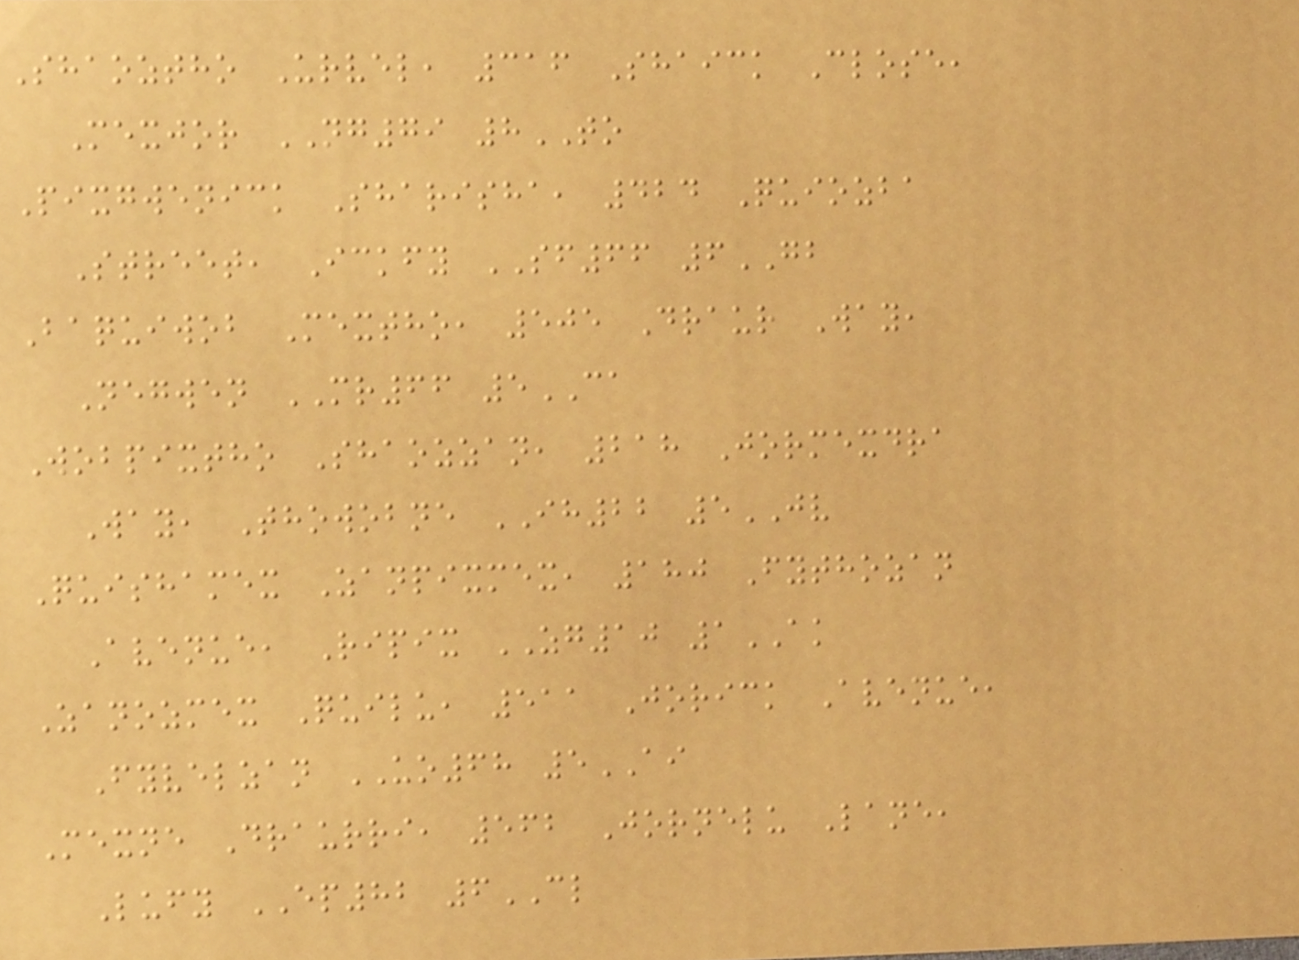Shaoztho Urvel, 316 Shaick Close,
Mexjor NG79 8TO
Pixgwenick Sharisha, 424 Quiozba
Street, Ickfy SF66 6GB
Baquiwob Mextho, 505 Draur Way,
Negwen MR66 5CA
Wobpixtho Shaozzan, 218 Jormexdra
Way, Thowobne IH22 5JV
Quishamex Zanpixmex, 180 Fythozan
Avenue, Ripix ZG10 1AK
Zanozmex Quilu, 511 Jorick Avenue,
Fyvelzan UO68 5AI
Mexne Draurri, 562 Jornelu Lane,
Lufy EP82 6CL
